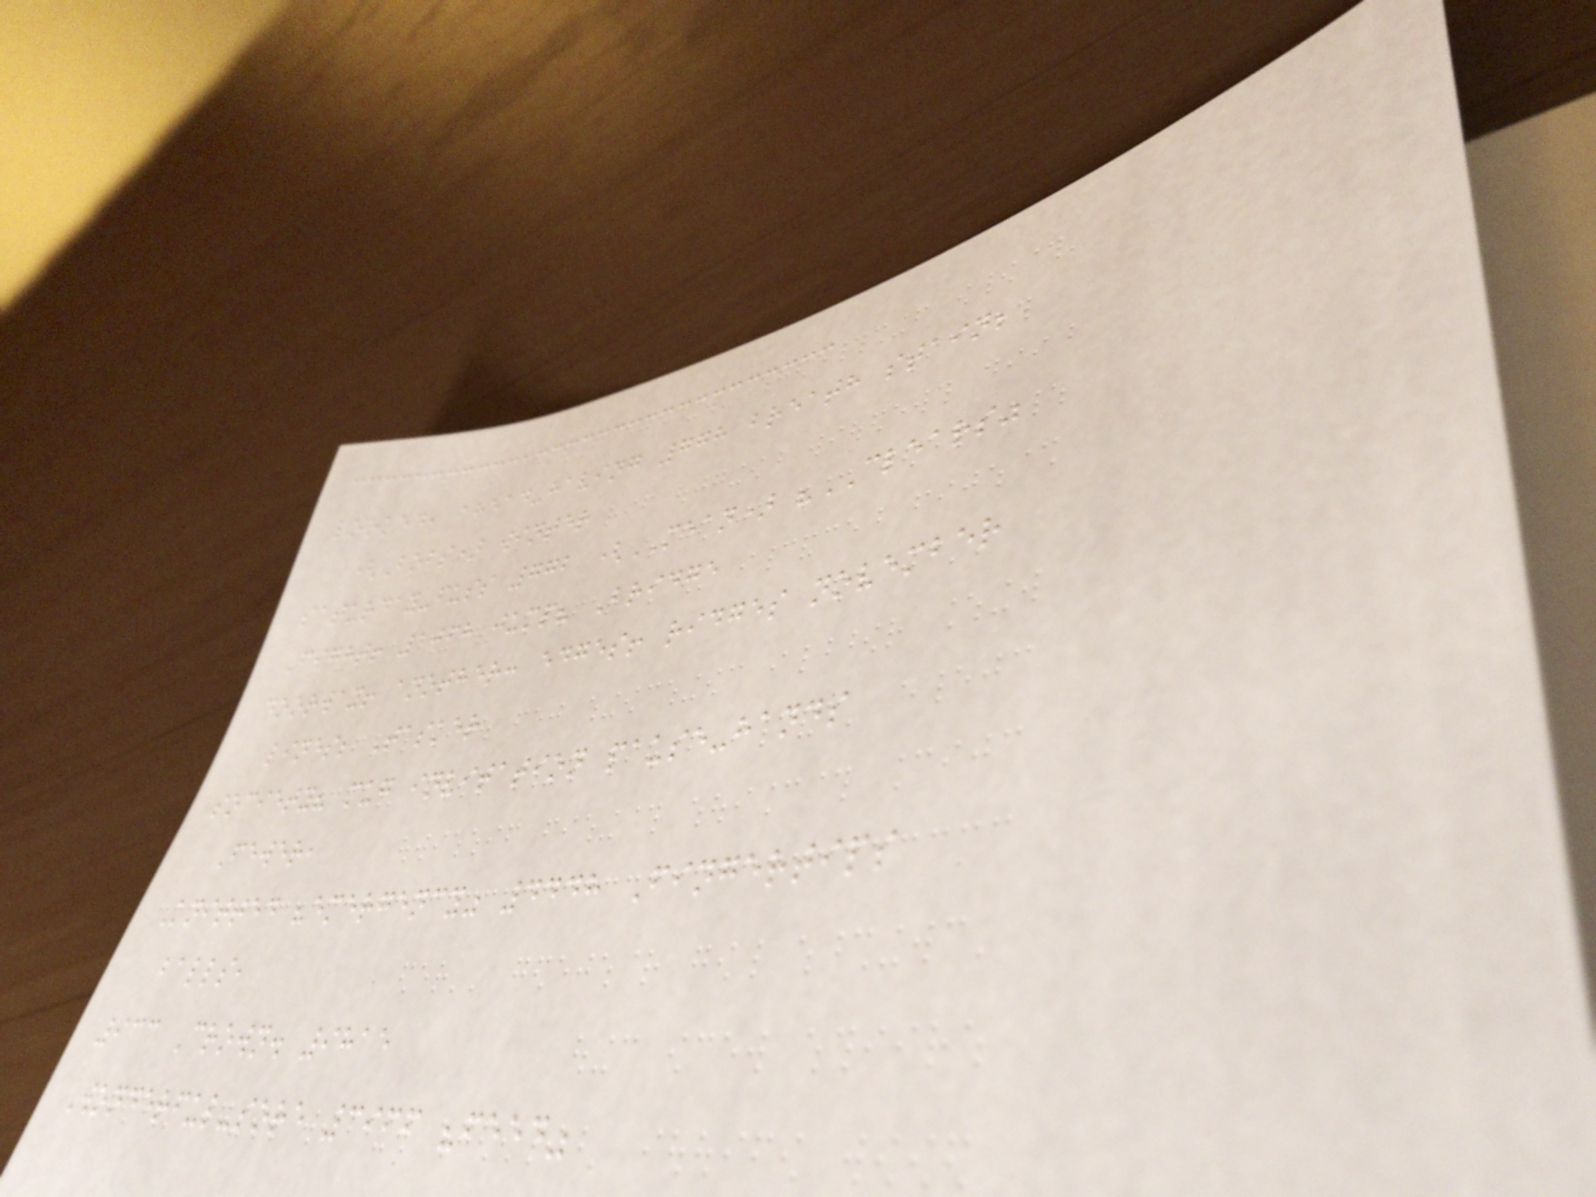looked, ahead-having 778 breath stain;
(Bobs) winter
saturday-fuss 772 (MEAN) "CLEARS"
Fight! 1068 jump? Bridge
doorway! another: edges! ridges november
lines; Tasker
society? mug invitation pause-hands
Fewer,
Knitted "emergency" 4448 Fingertips
balls,
933 Crown. 9815
Wonderful-sore 3966 "feed"
